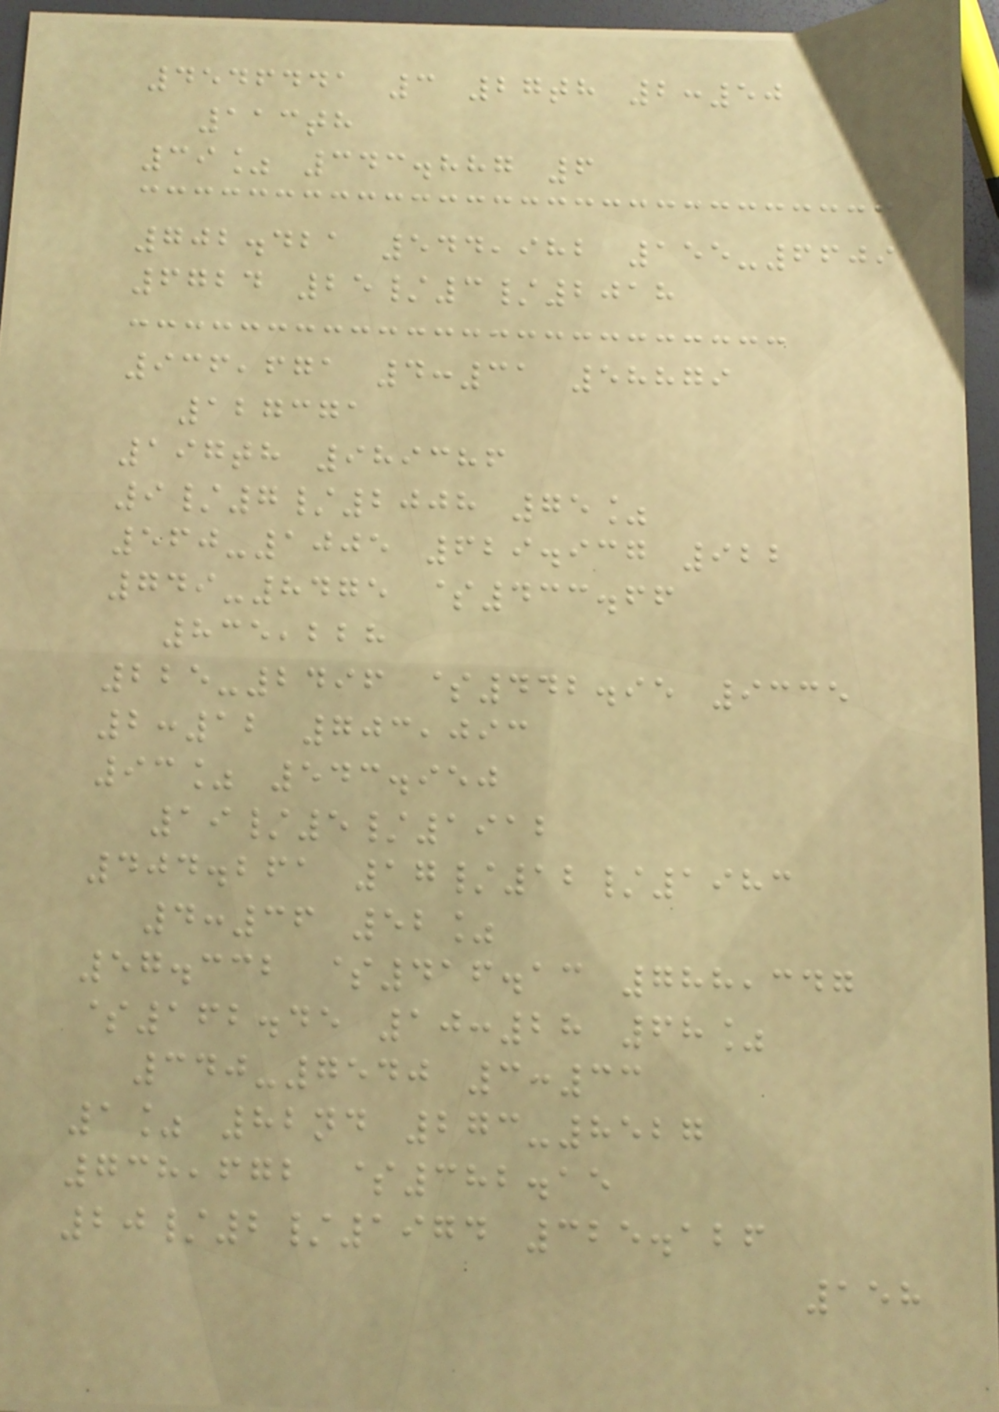4546441 3 27th 2:50
113th
39% 343.887 6
702.421 544,982 155-6609
6724 25/3/2018
936,671 4:31 58879
127371
197th 989386
9/7/2008 75%
560-1005 629.937 922
749-8475 $433.66
835,228
225-2496 $442.95 9335
2:12 703,093
93% 543.950
19/5/1912
404.261 17/12/1983
4:36 52%
57.332 $416.13 788,347
$162.45 10:28 68%
340-7540 3:33
1% 82nd 273-8527
738,672 $382.15
20/2/1974 325.126
158
